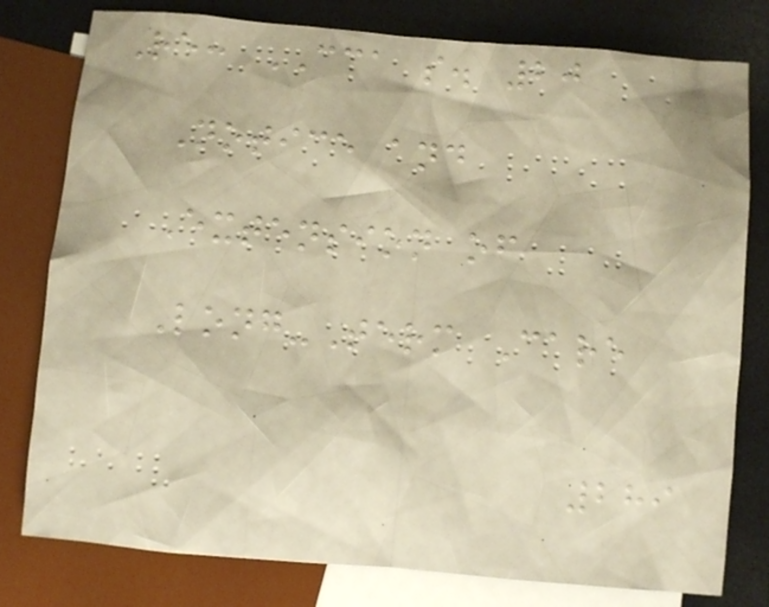Re: CCA s. 20
Notice and
Extension of
Long-Term Care
289
